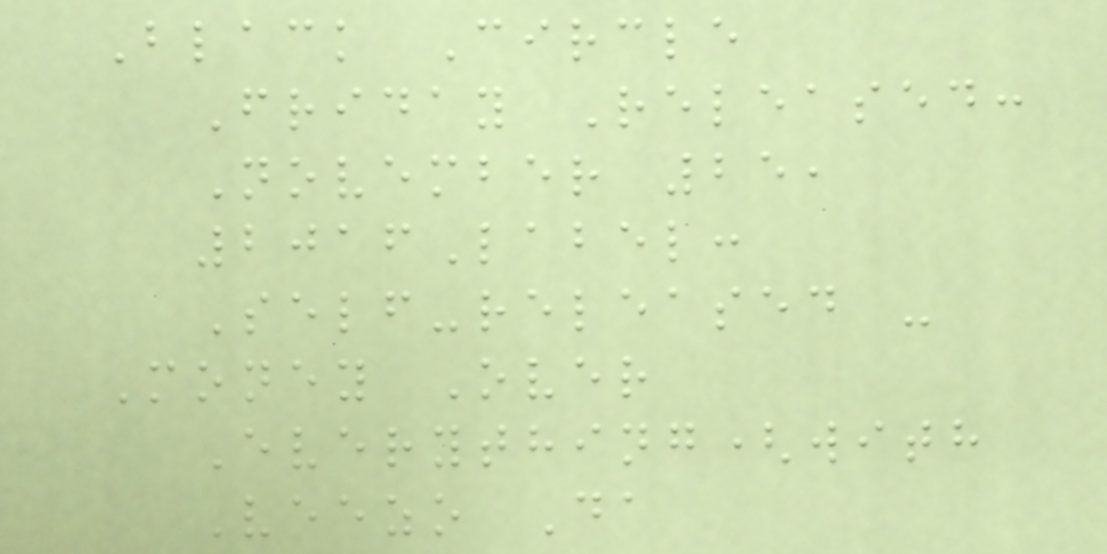Black Circle
Friday Released:
November 25,
2016Label:
Self-released -
Money Over
Everything(with
Veezo Da
